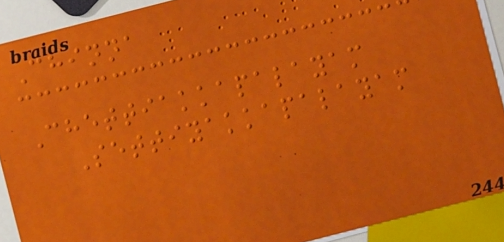Chinna
Chettiakkapalayam
Settiyakkapalayam
